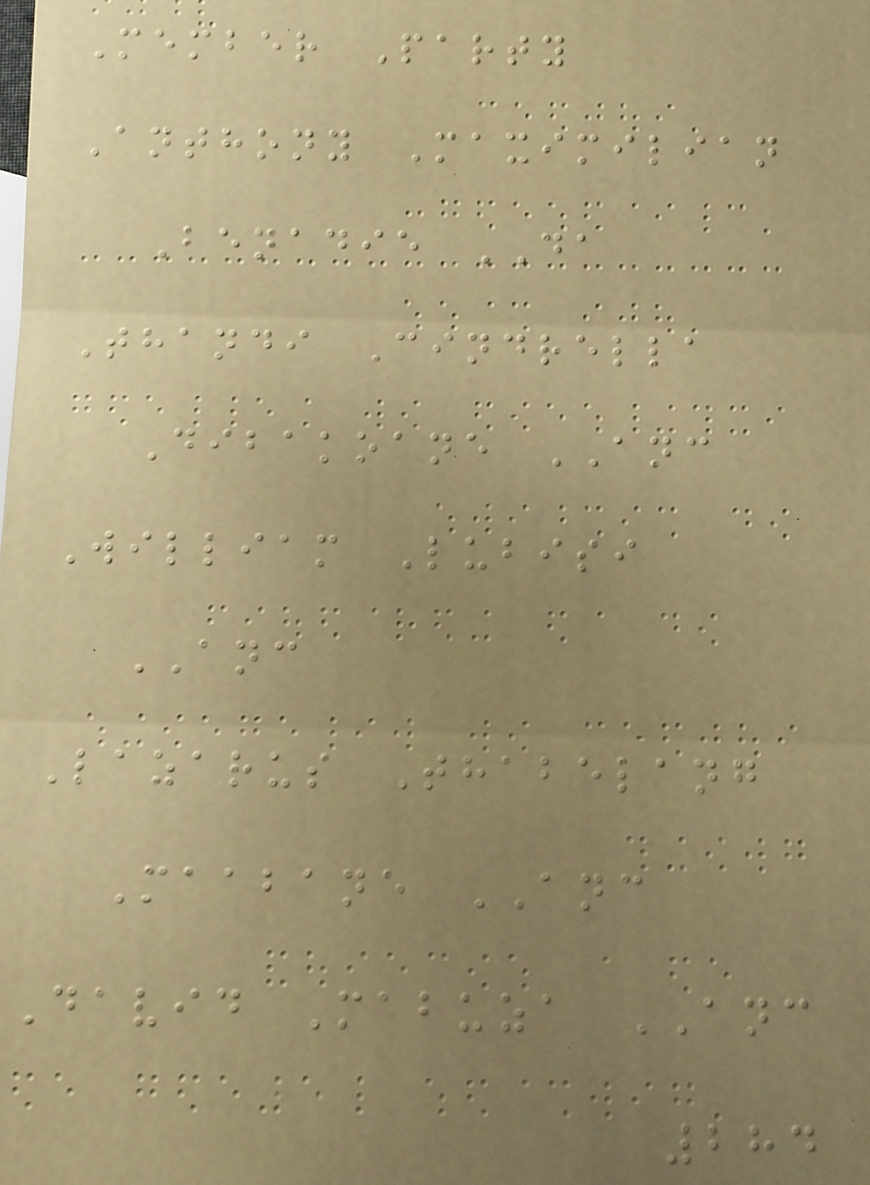Member Party
Anthony Maximilian
Benadie DA
Thandi Cindrella
Dibakoane ANC
William Lubisi
ANC
Lazarus Thabelang
Maabane ANC
David Mabuza ANC
284
